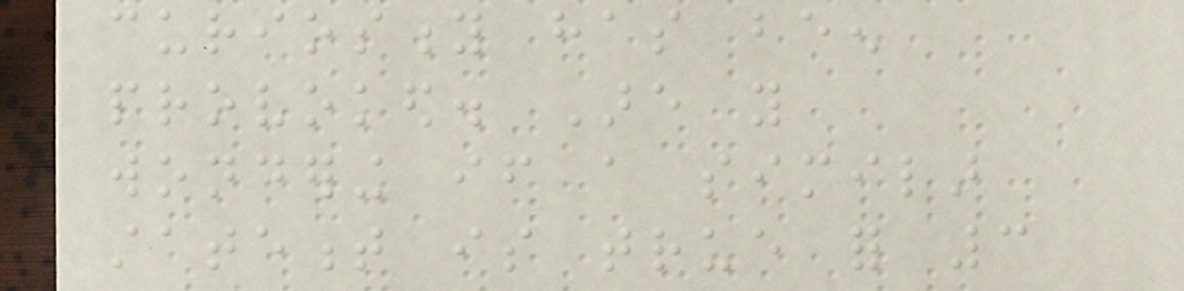curiosity has been
provoked. Are you
wondering if a similar
statement is true for 3
